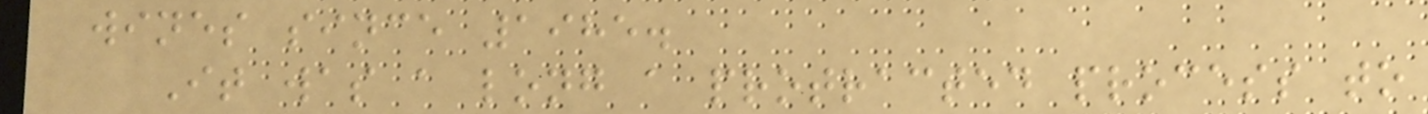wines since 1985.
It was a long a protracted process to
